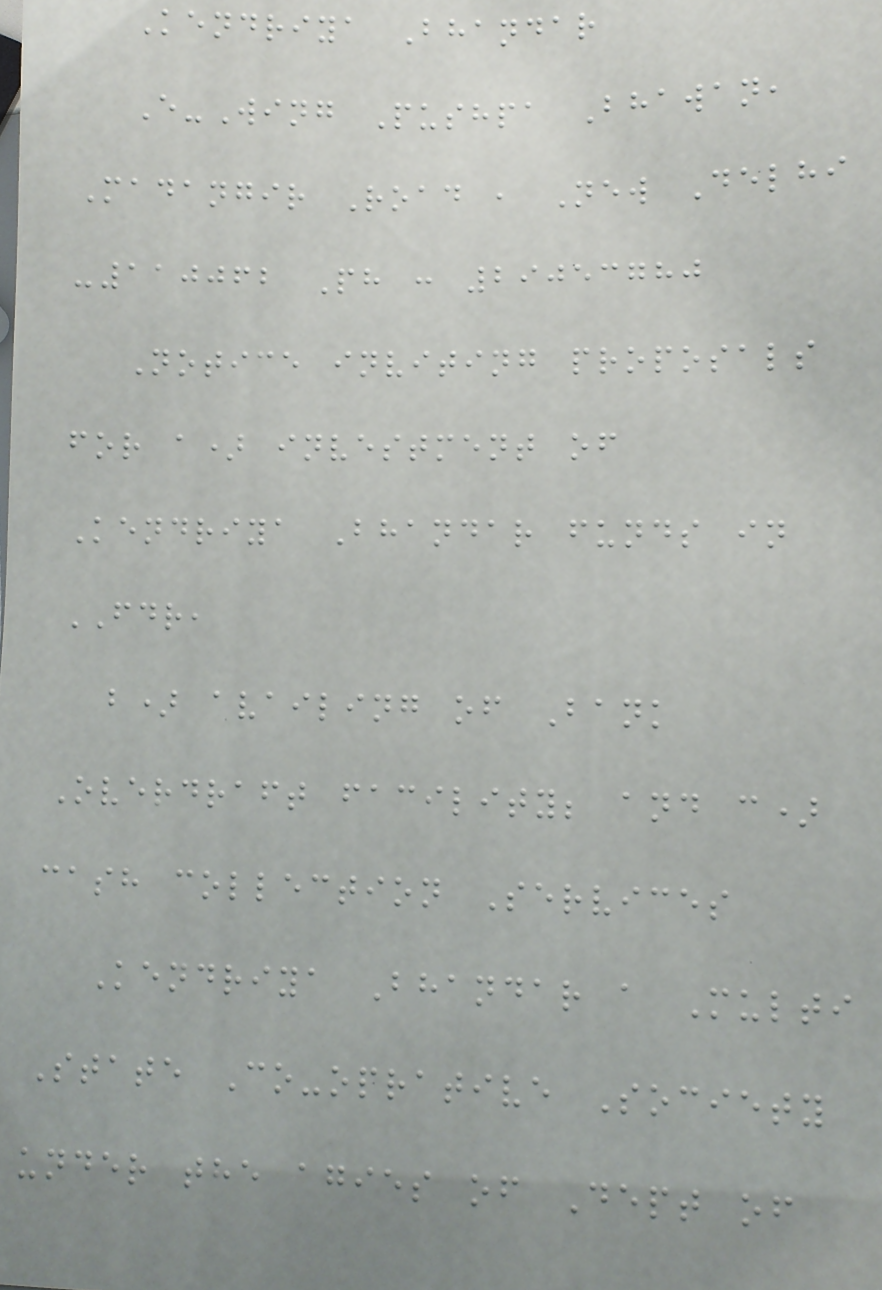Kendriya Bhandar
E-Wing Pushpa Bhawan,
Madangir Road , New Delhi
-110062 Ph : 29053780
Notice inviting proposals
for a) investment of
Kendriya Bhandar funds in
FDR,
b) availing of Bank
Overdraft facility; and c)
cash collection Services
Kendriya Bhandar a Multi
State Co-oprative Society
under the agies of Dept of
